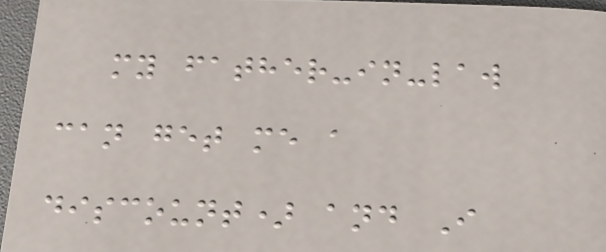my father-in-law
can get me a
discount) and I
